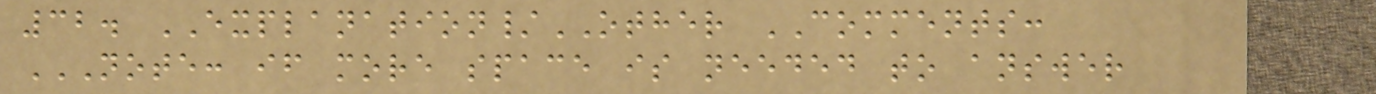32. EXPLANATION/OTHER COMMENTS:
NOTE: IF MORE SPACE IS NEEDED TO ANSWER
